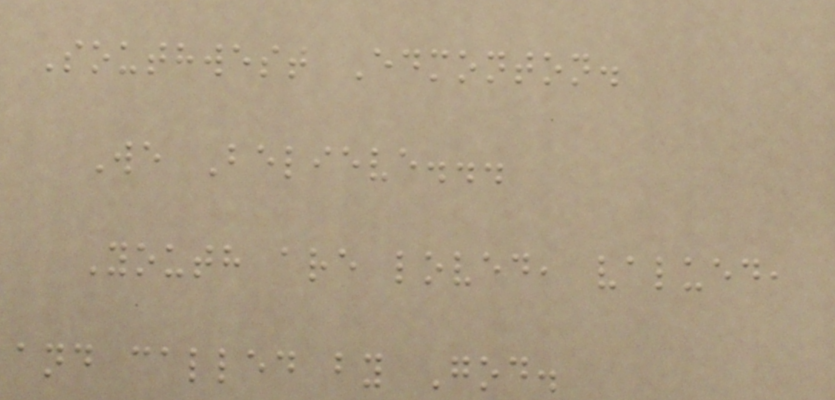Southwest Edmonton.
We Believe...
Youth are loved, valued,
and called by God.
